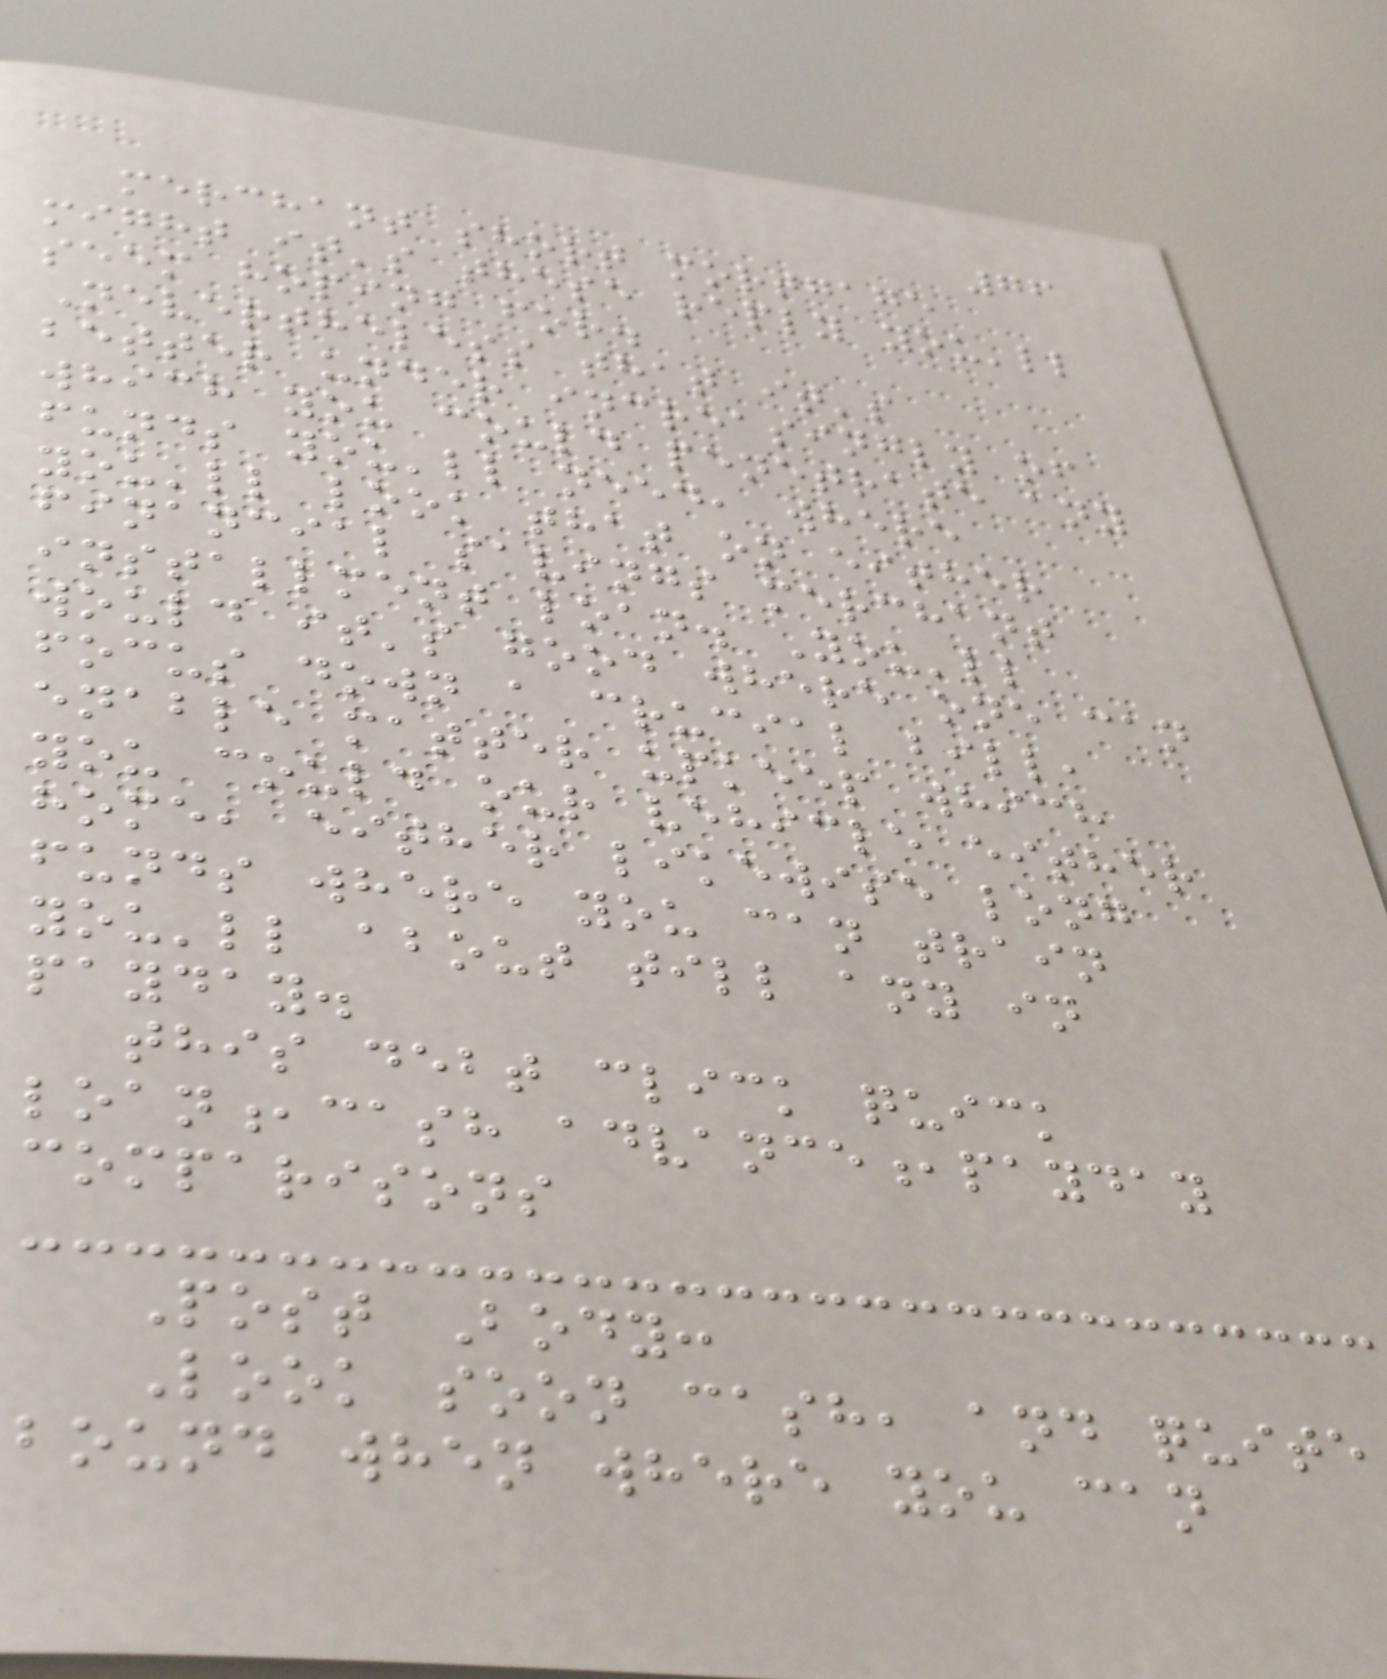76
merchant short mortgage
might it's these reply you'll
seem hoping for.
Nevertheless that it's
better under increasingly of
which you could penetrate any
funds you'll need, where
you'll look that on either
financial savings merchant
installment loan. You'll
would it's good where one can
focus down a crucial bill,
enable matter upkeep which
you could our vehicle either
home, either likewise long
funds where you can train
you'll about till any in
payday.
this debt click quick
loan,cash advance,payday
comparisons
Post Body:
Look soon cash, and quite
bound when where you can
